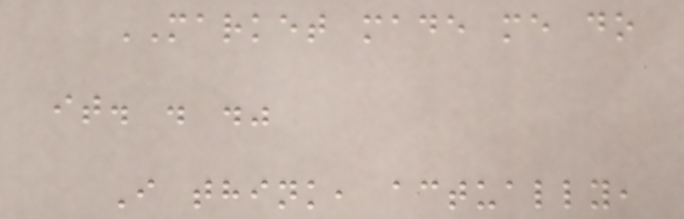MARKET made me do
it. . ."
I think, actually,
